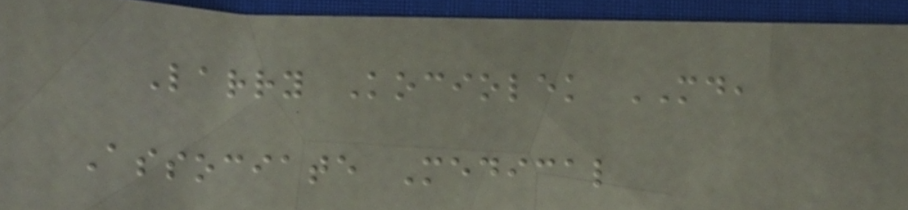Larry Kociolek MD,
Associate Medical
